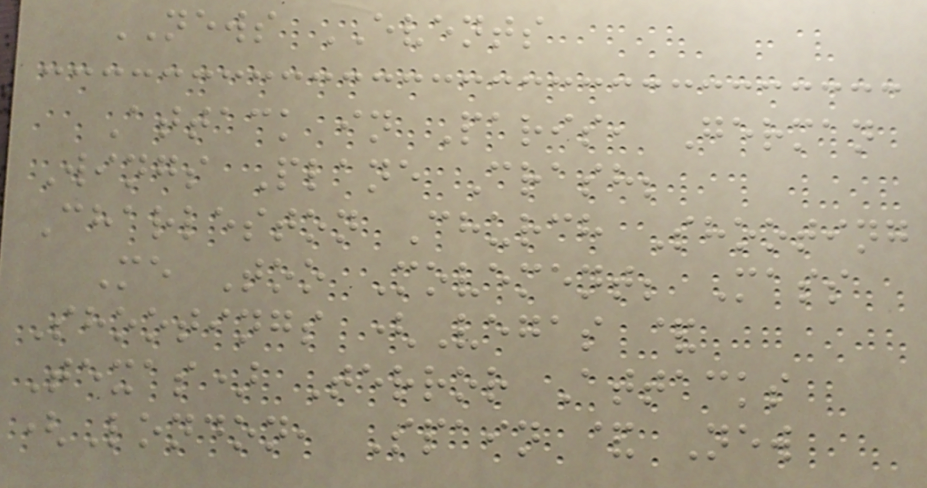NEWS EVENTS
Attack in Paris, German
Wings Plane Crash;
Charleston Church Shooting
Me Too Movement; Mass
Shootings (Vegas &
Texas) Terror Attacks
(London, Spain & New
